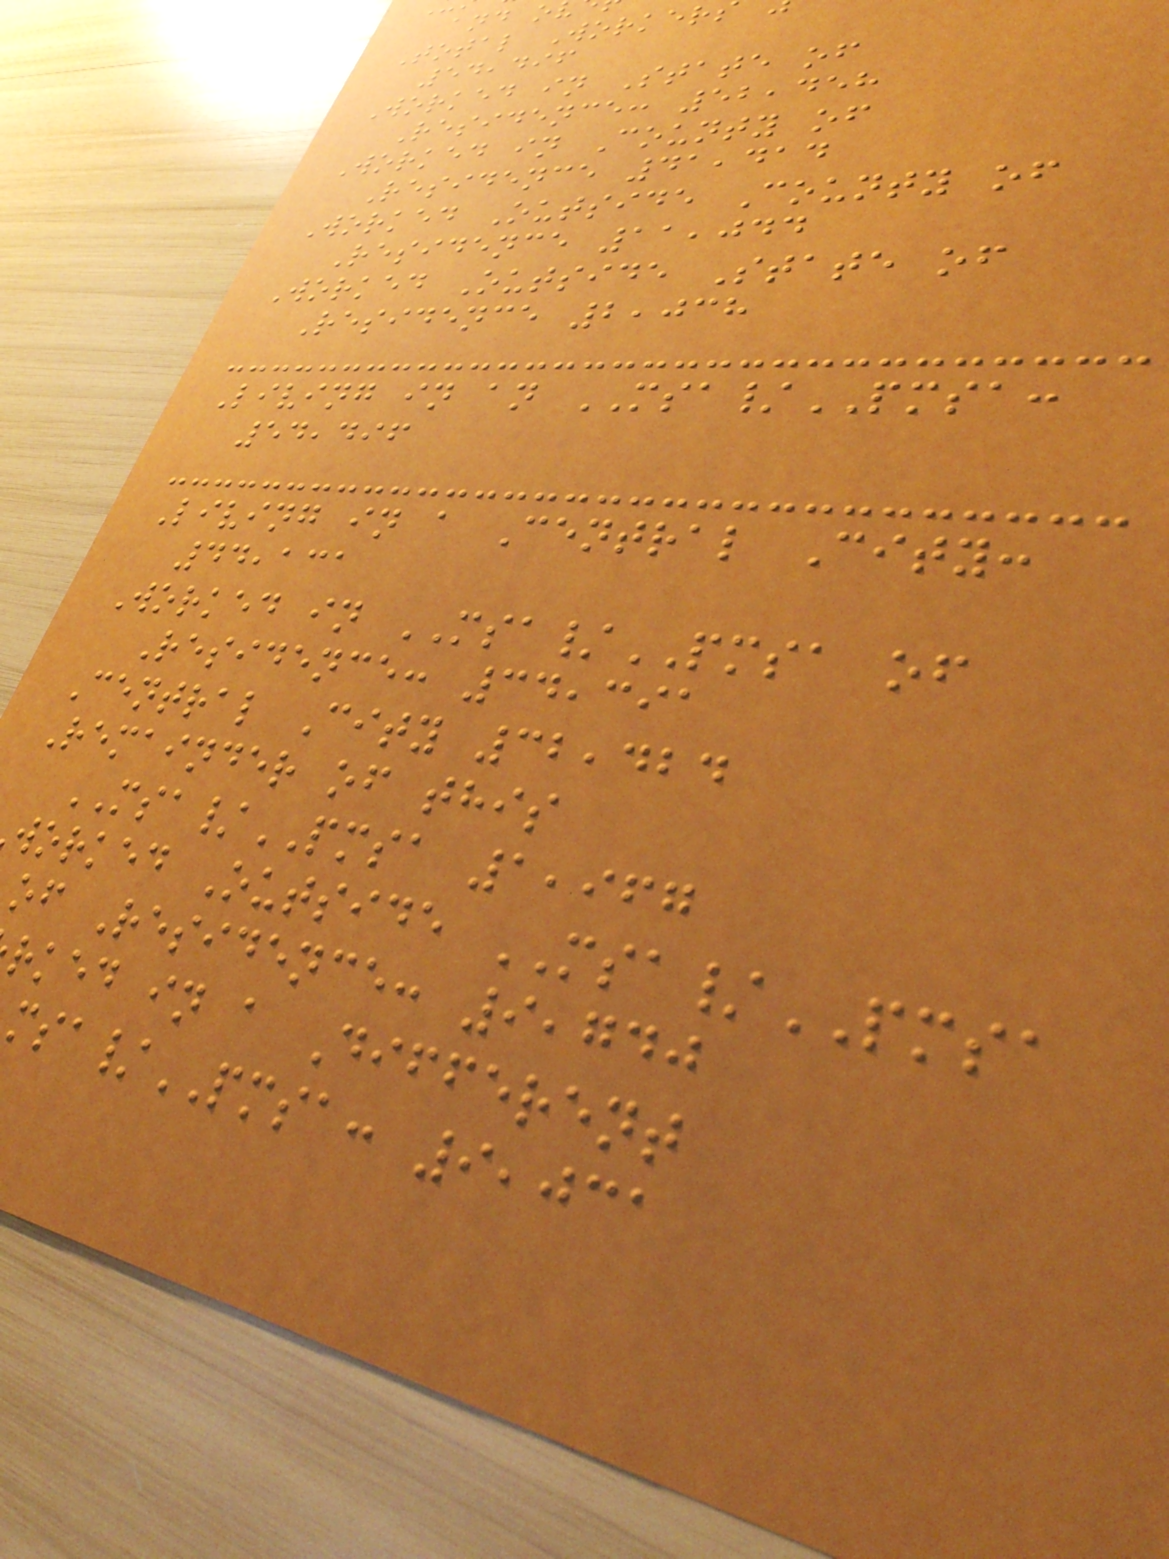and o
Total Worker
54,496
Worked in State of
Residence: 52,458
Worked in County of
Residence 41,414
Worked Outside County of
Residence 11,044
Worked Outside State of
Residence 2,038
Living in an MSA/PMSA:
54,496
Living in a Central City:
44,131
Worked in MSA/PMSA of
Residence: 34,391
Central City 32,424
Remainder of this
MSA/PMSA 1,967
worked Outside MSA/PMSA
of Residence: 9,740
rked in a Different
/PMSA: 9,031
